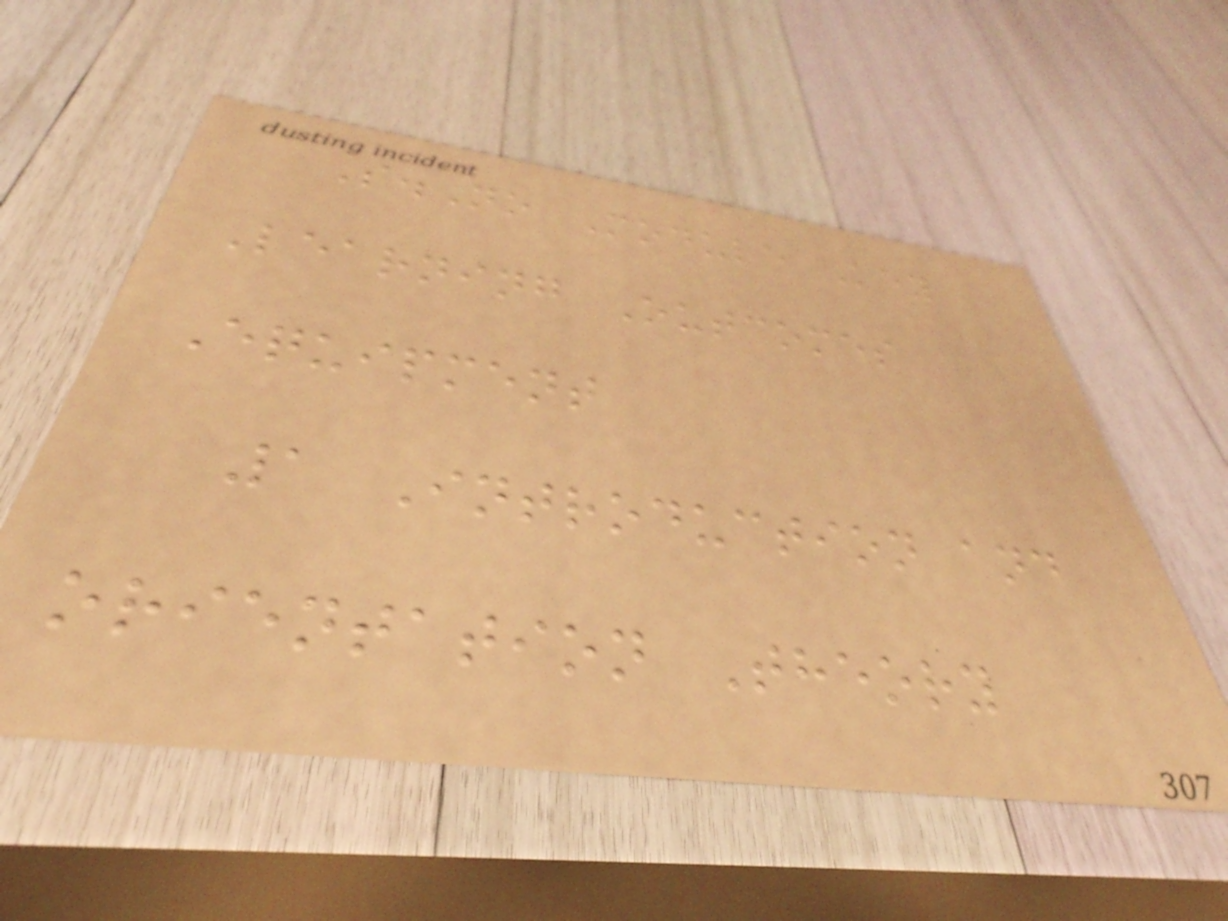S.No Module Key
Learning Outcomes
Equipment
1 Introduction and
orientation Theory
